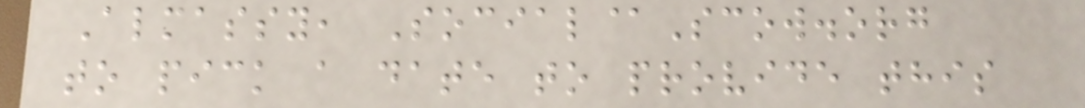Almassy, Social@Scow.org
to pick a date to provide this
